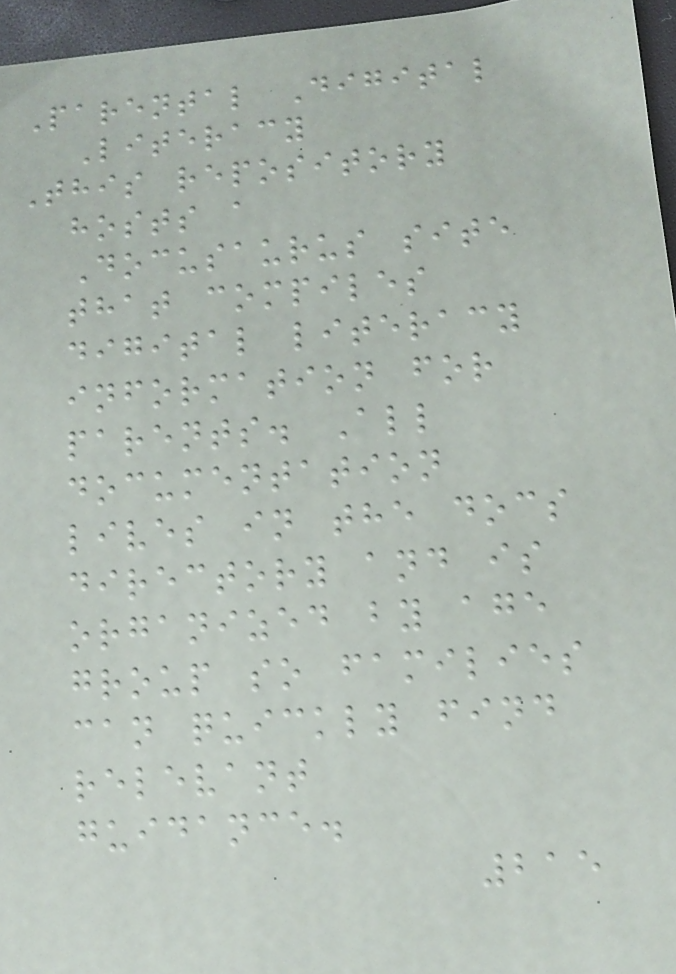Parental Digital
Literacy
This repository
hosts a
Docusaurus site
that compiles
digital literacy
information for
parents. All
documentation
lives in the docs
directory and is
organized by age
group so families
can quickly find
relevant
guidance.
215
